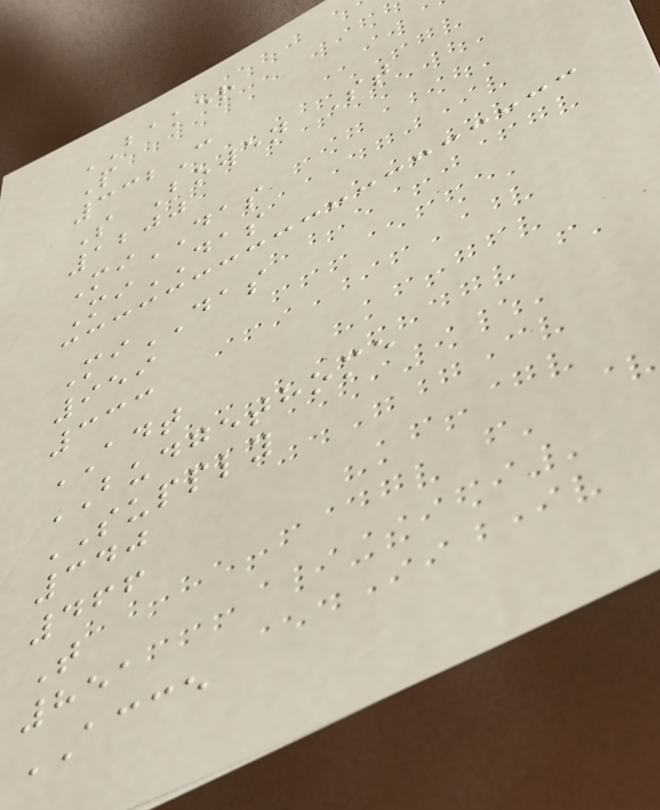BAKER
P
332C
S Bowen St
1200
MiDAS
MiDAS
MiDAS
959
333
ADT
BUDGETHOME
SUPPLY
340
466
T
851
ACCE
